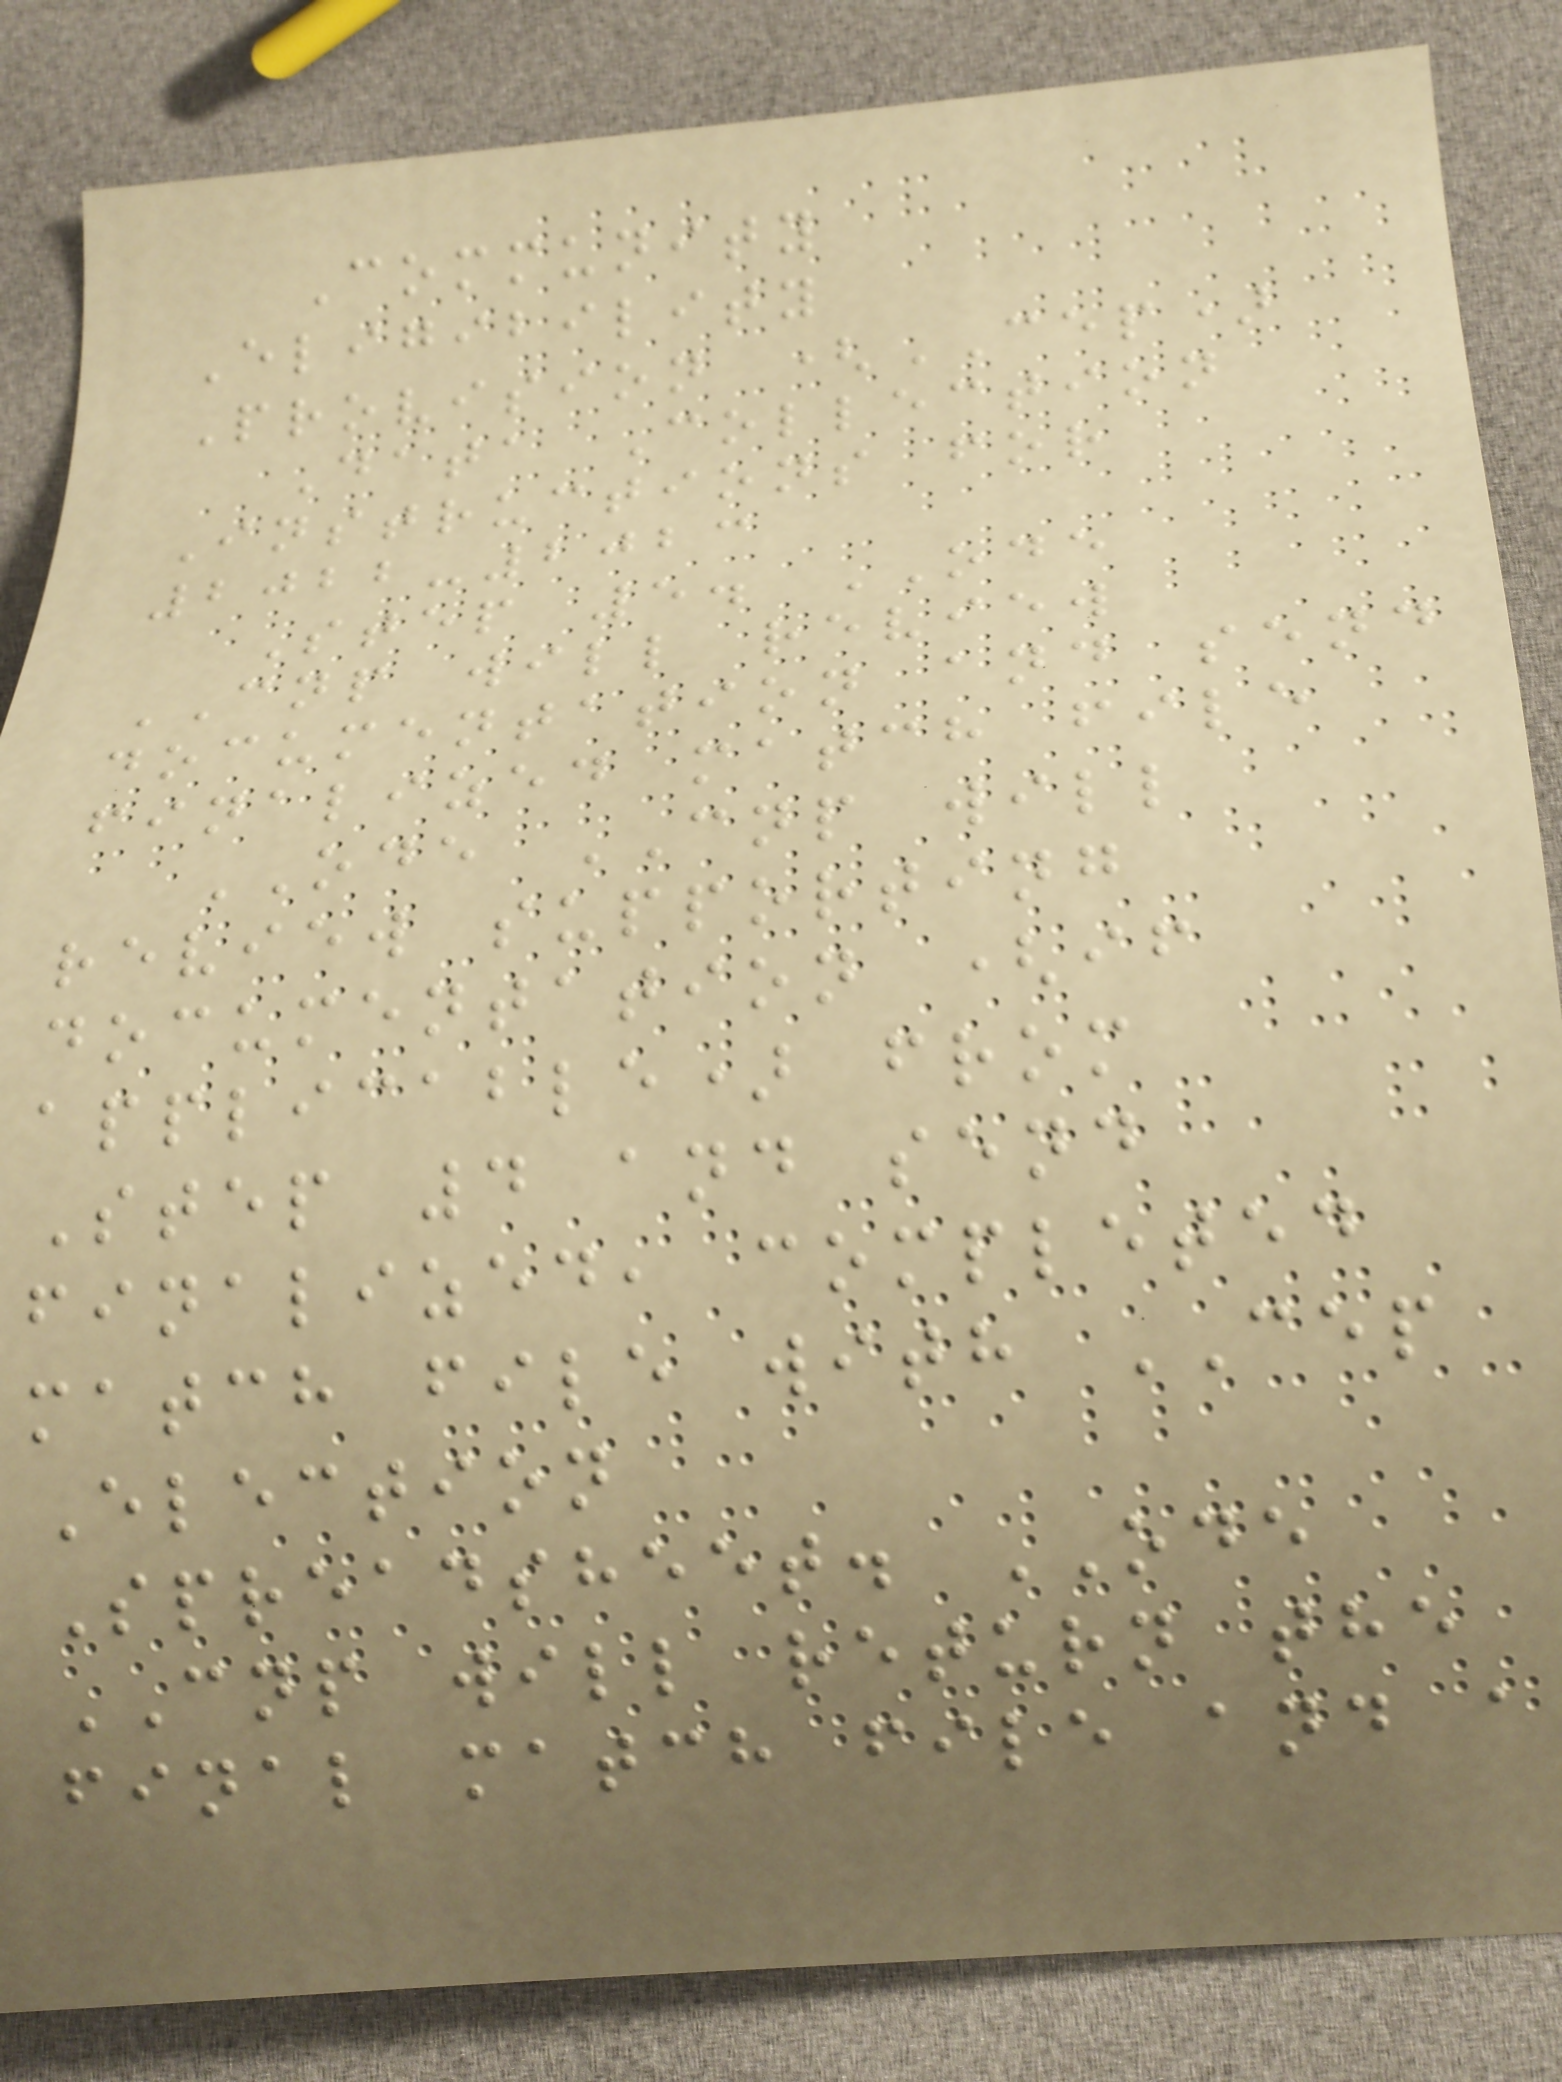Community
Eligibility
Provision (CEP)
Data Collection
Instructions for
2022-2023
Step 5. ODE
CNP will review
documentation and send
finalized match file
ODE CNP will
review supporting
documentation (if
applicable) from
Step 4 and send
finalized, completed
match file with CEP
Election
Spreadsheet. ODE
CNP will return the
final match file and a
